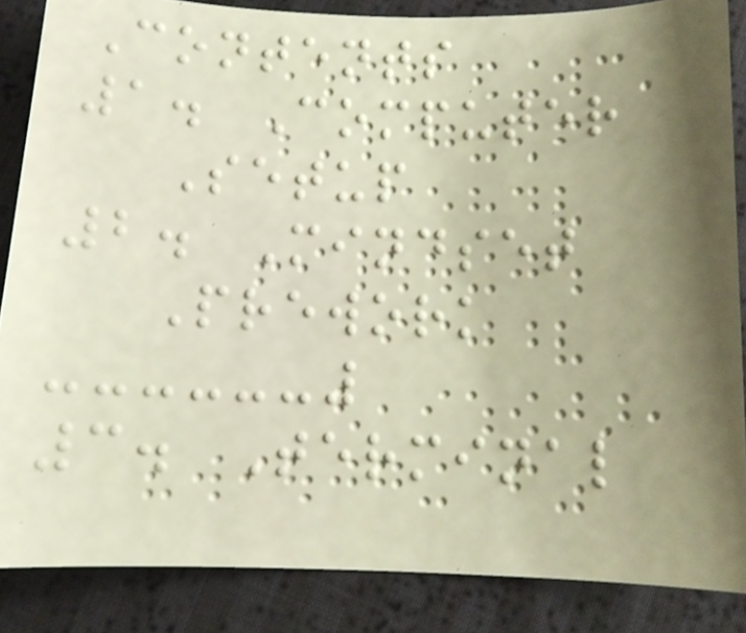Contents
1. Computer
Setup
2. Mindset
Prework
3. Terminal
